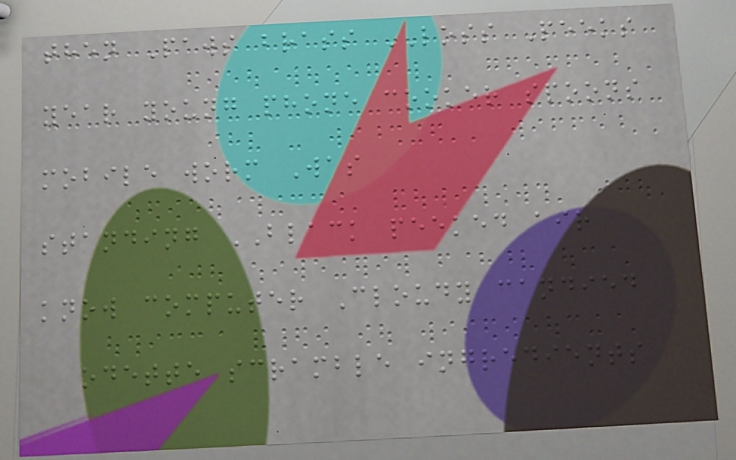then Paws brass LOSS Peeks
year young phone cooker spoons
mobile worm Was
standing BLACK peeked air
know computer Cloudy candied
odette scramble ingredients
